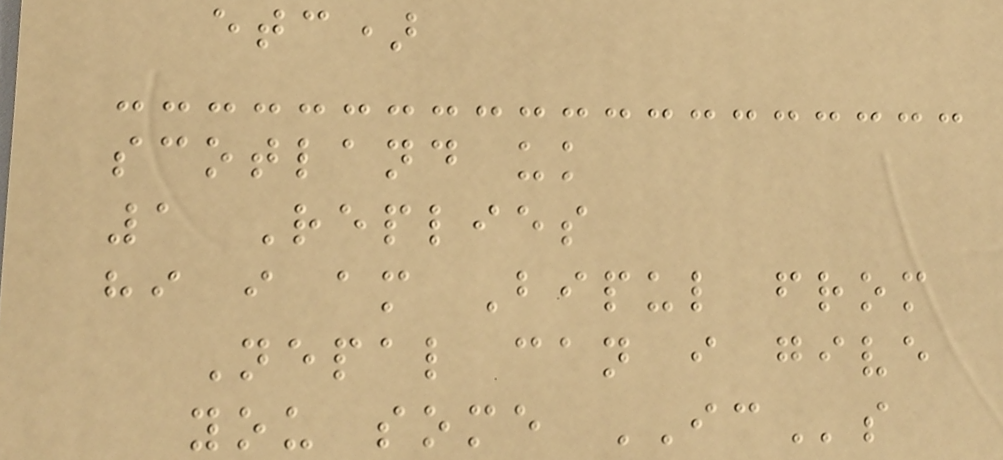etc)
scotland uk
1 Replies
hi i am Bipul from
Nepal can i give
you some ICs
